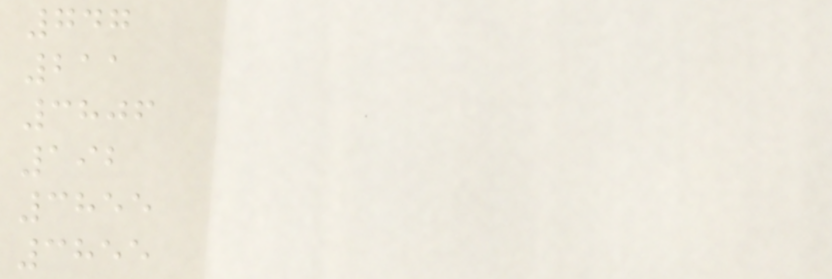747
211
3806
192
3855
3855
